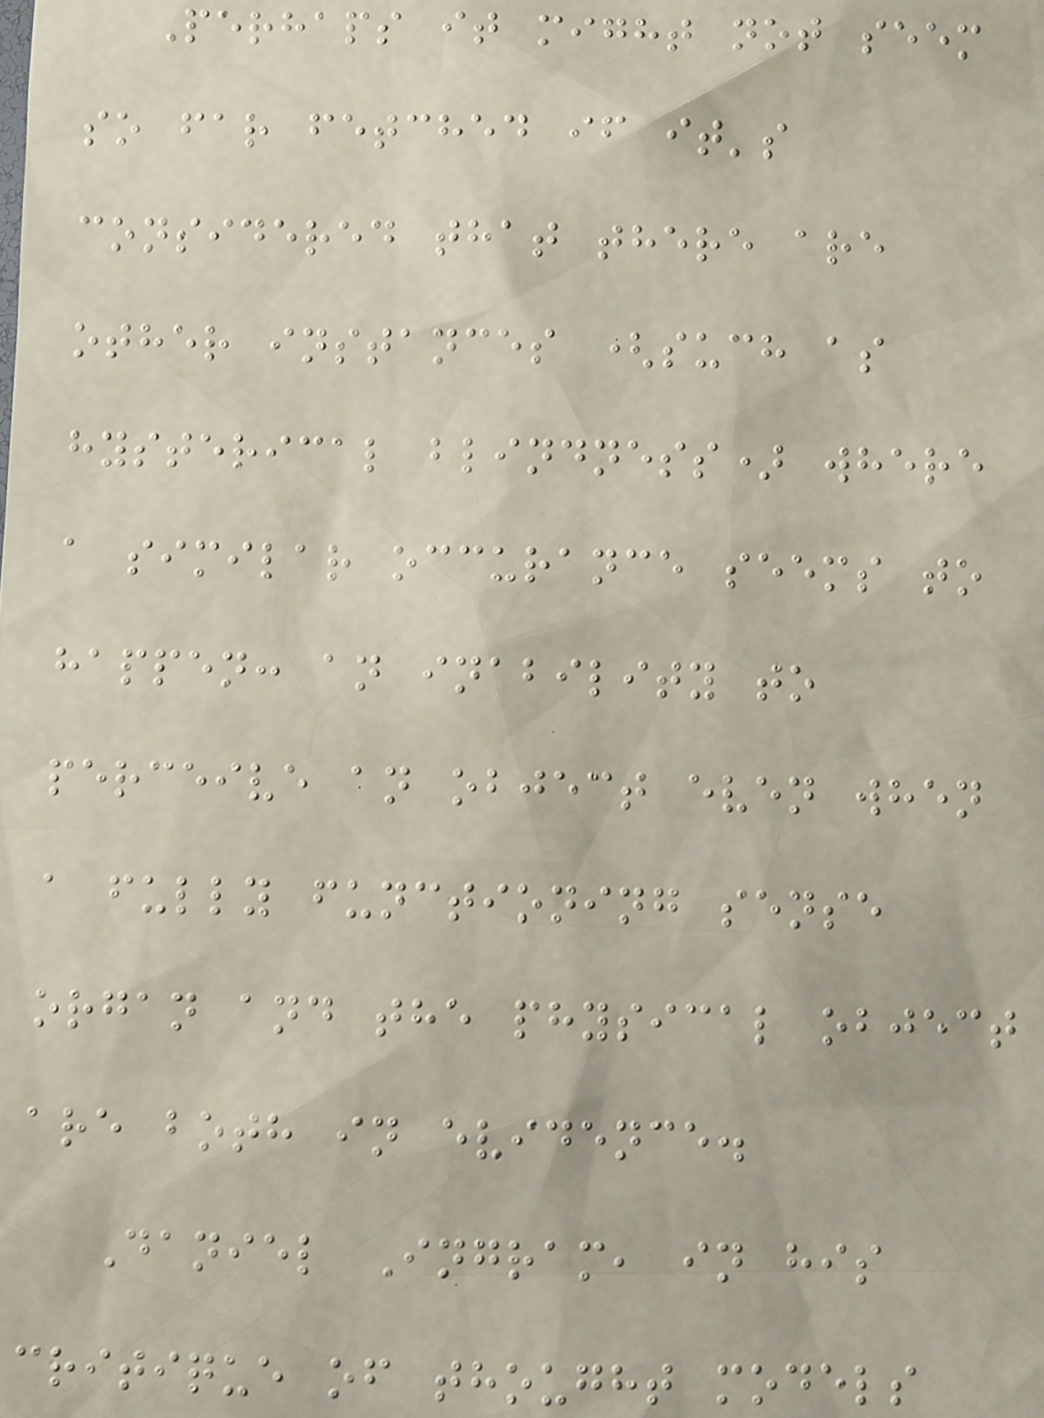Perhaps it might not seem
so far fetched if it's
considered that there are
other instances (such as
hysterical blindness) where
a similar occurance seems to
happen: an inability to
perceive an object even when
a fully functioning sense
organ and the physical object
are both in evidence.
Daniel Ingram, in his
critique of thought models
